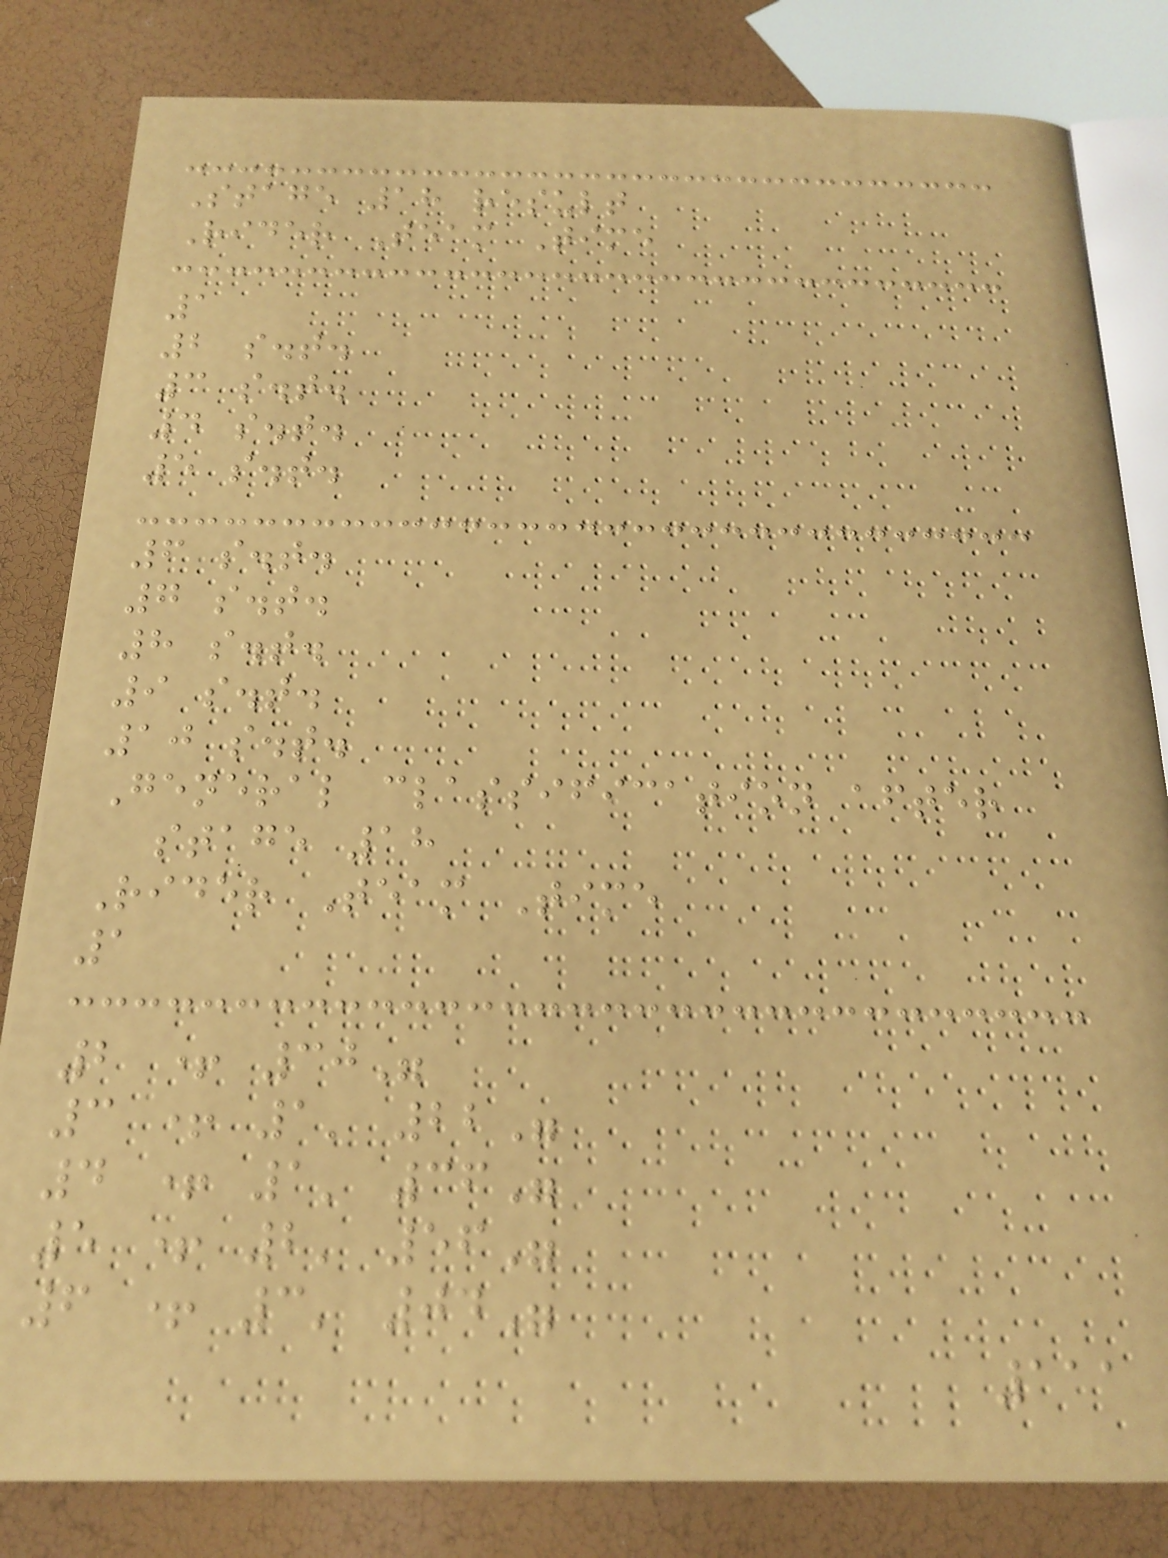Stage 18 result
Rider Team Time
1
2 s.t.
3 s.t.
4 s.t.
5 s.t.
6 s.t.
7 s.t.
8 s.t.
9 s.t.
10 s.t.
General classification after
stage 18
Rider Team Time
1
2 + 30"
3 + 1' 22"
4 + 1' 36"
5 + 2' 56"
6 + 3' 04"
111
